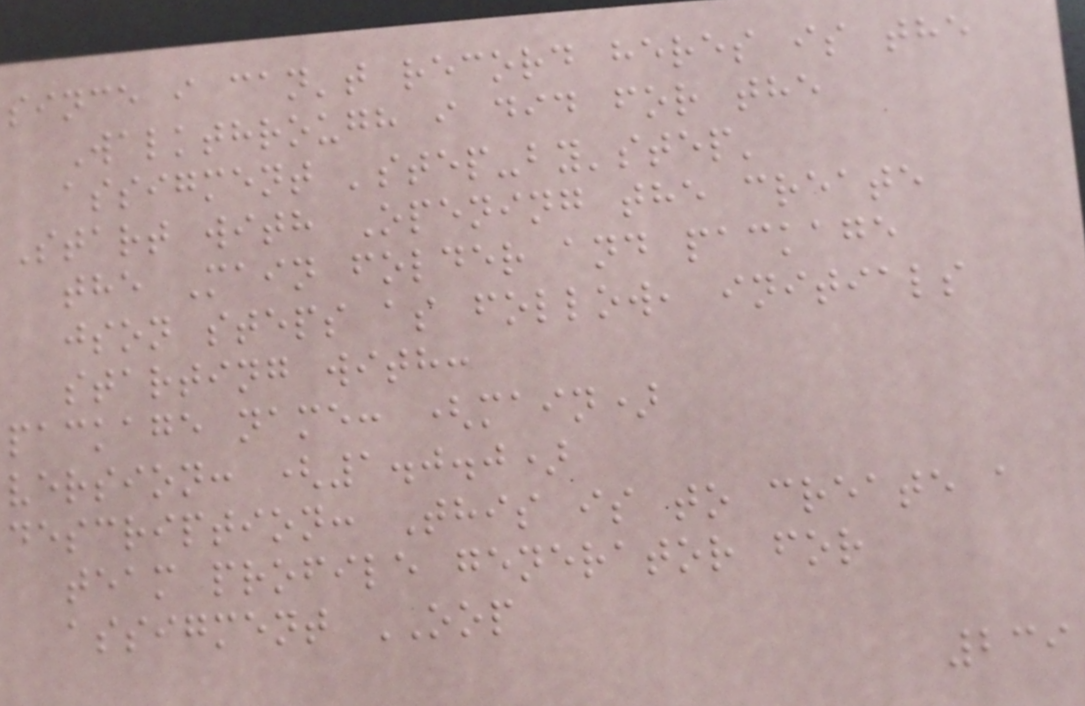since i can't record heres is the
Walkthrough i did for the
assigment 'step-by'step'
Start with Opening the create
the Main folder and package
json steps as follow, initials
starting with:
package name: (main)
version: (1.0.0)
description: This is to create a
team profile generator for
assigment OOP
239
